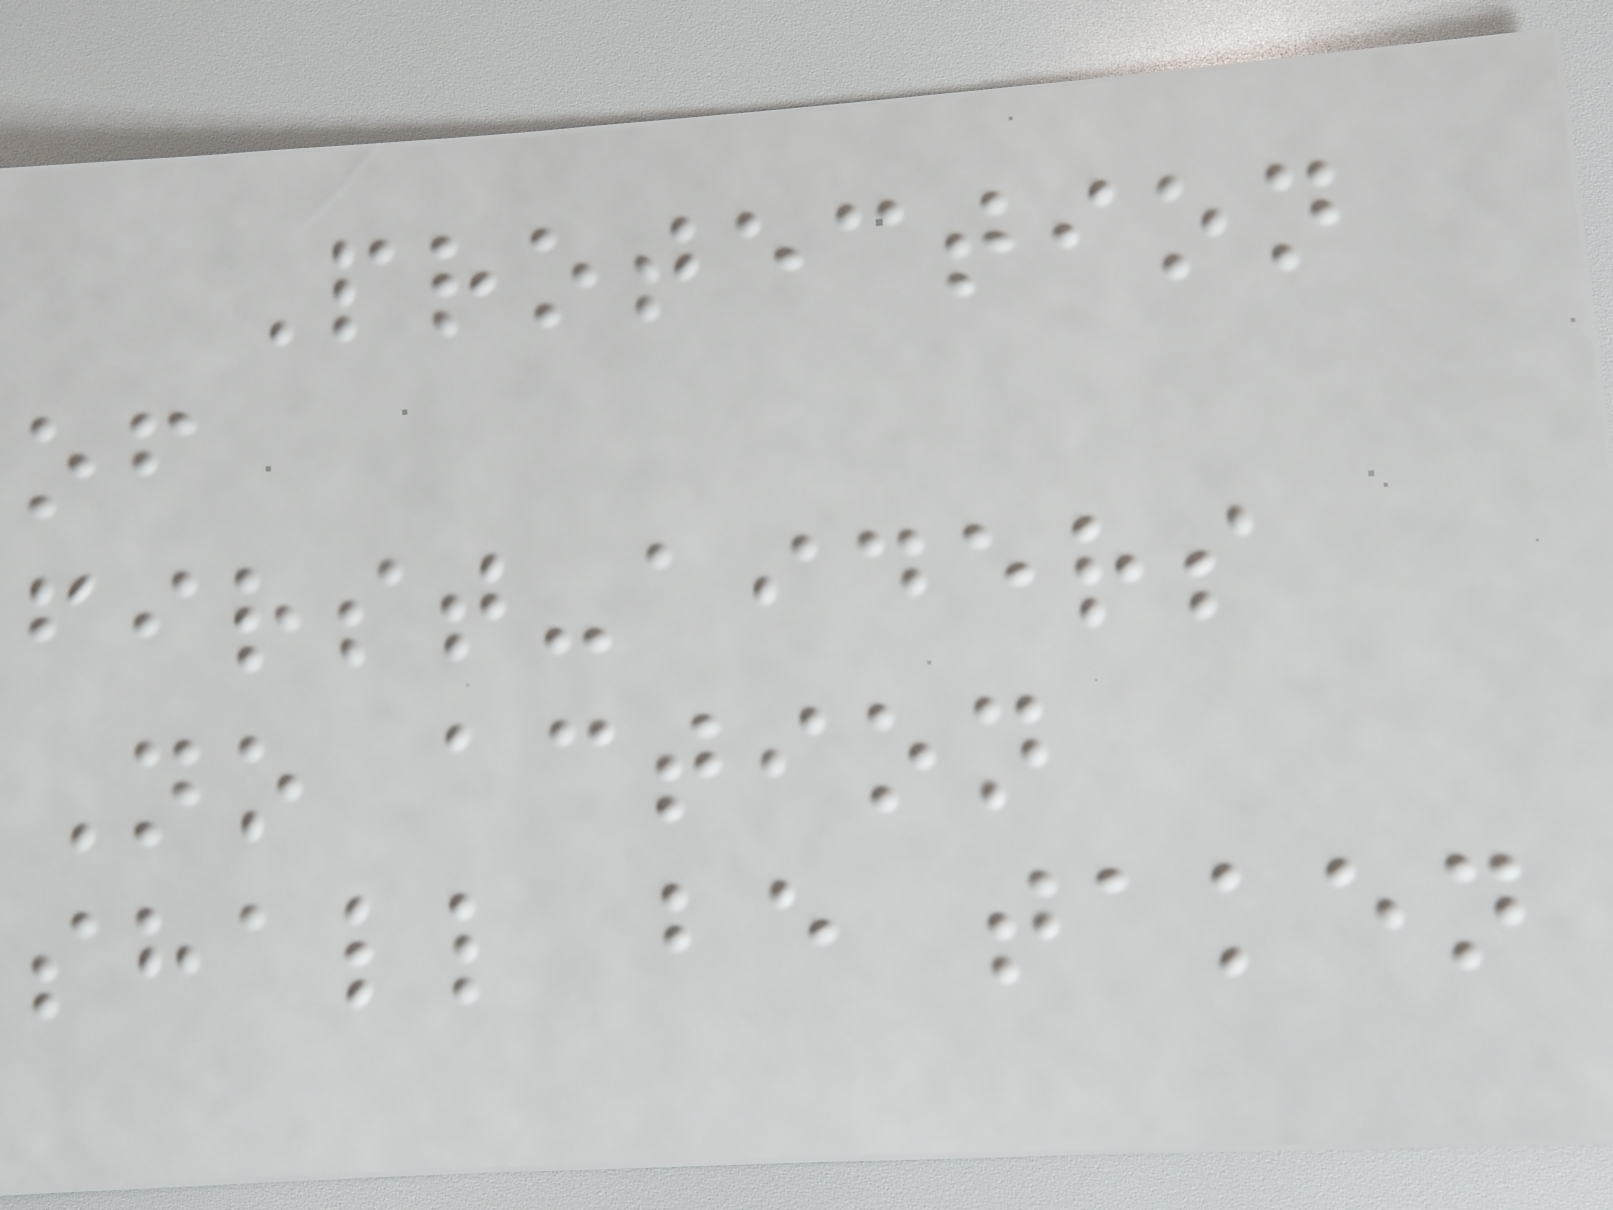Protection
of
first-aiders
No action
shall be taken
